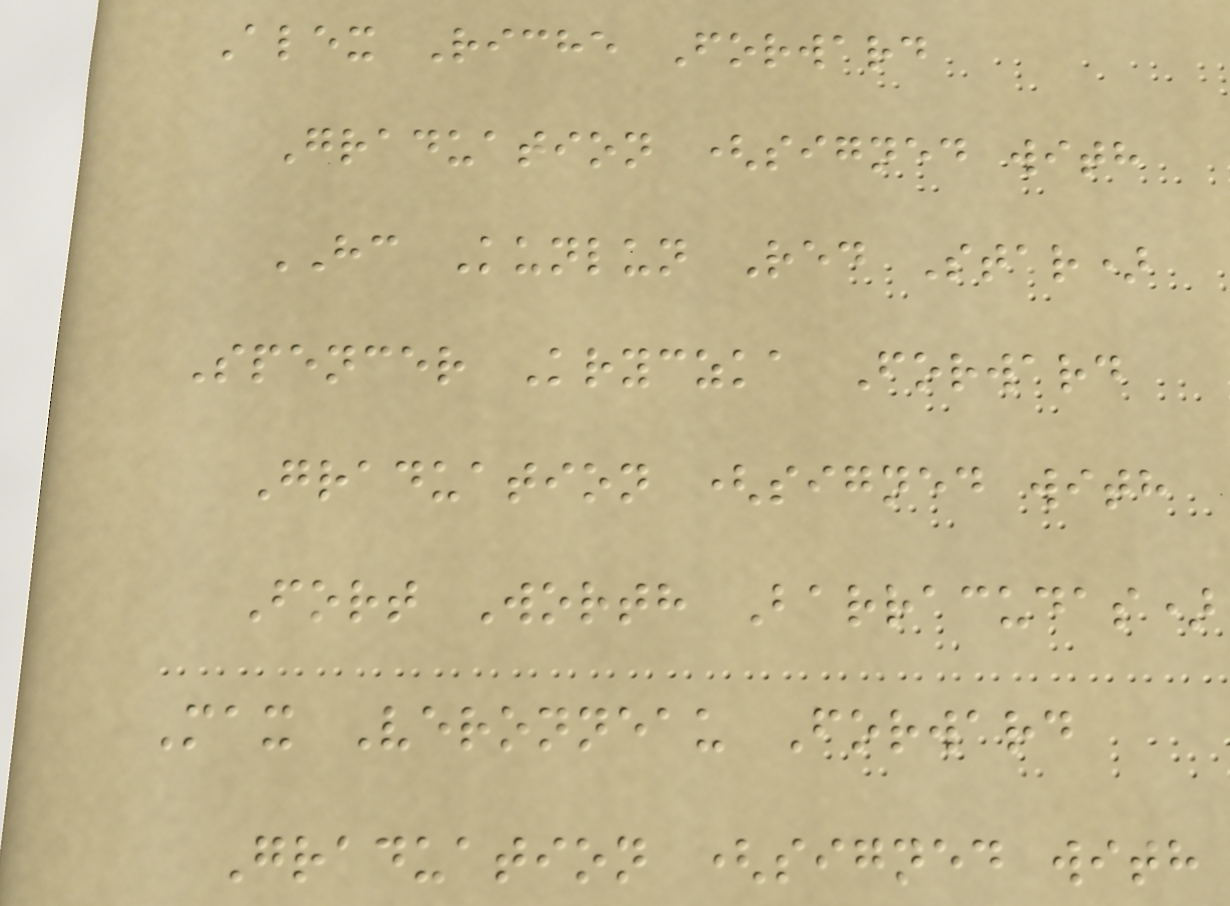Alex Riche Forward
Graduation (signed with
HC Kunlun Red Star)
Spencer Kryczka Forward
Graduation (signed with
Fort Worth Barracudas)
Max Veronneau Forward
Graduation (signed with
